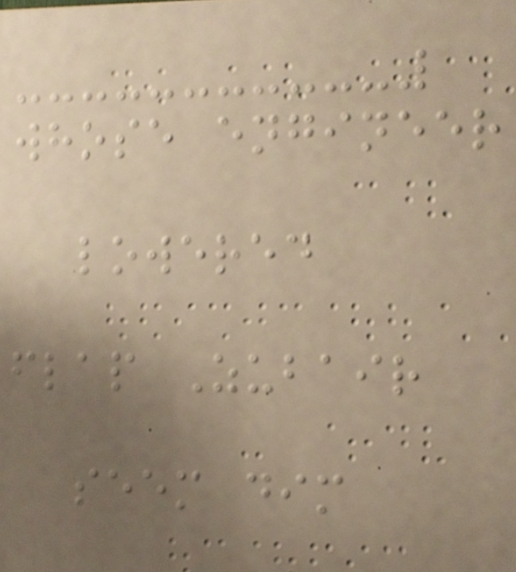whose engineer
lowered
flap Zubair
seem dim
